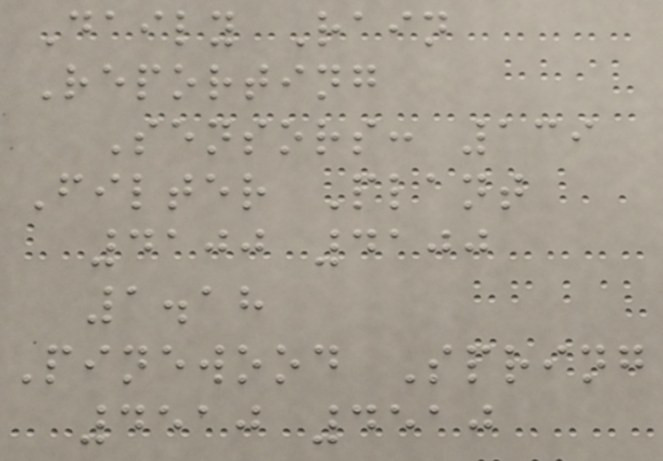Daily Rain
Reporting
Sensors: 139
Filter Plant
4100 4100
1.18
Pinewood Spring
4510 4510
